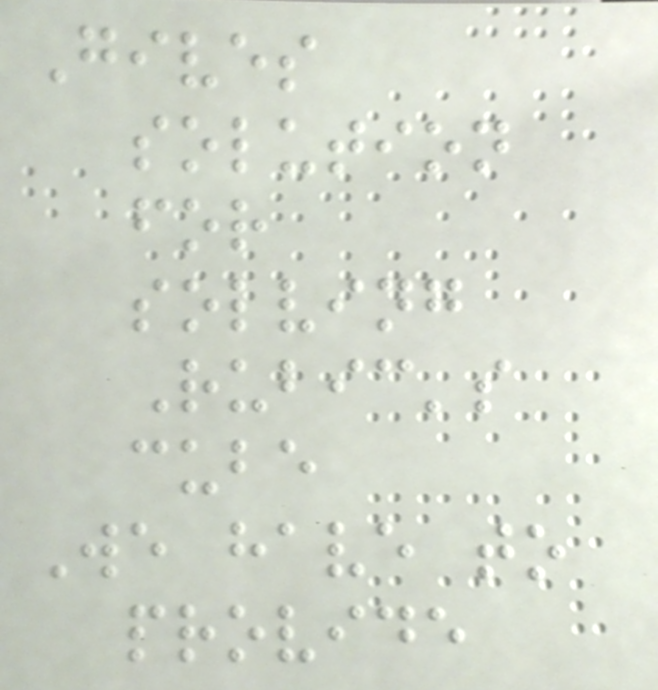Gives
solution
for
solving
Rubic's
cube
We have to
provide
